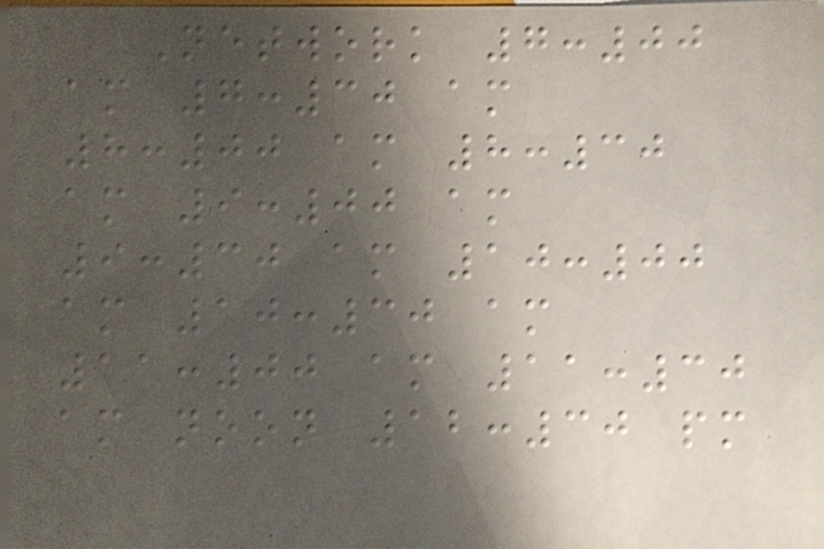Network 7:00
am 7:30 am
8:00 am 8:30
am 9:00 am
9:30 am 10:00
am 10:30 am
11:00 am 11:30
am noon 12:30 pm
